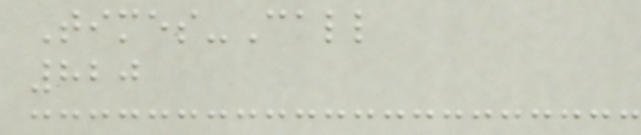Times-Call
820
